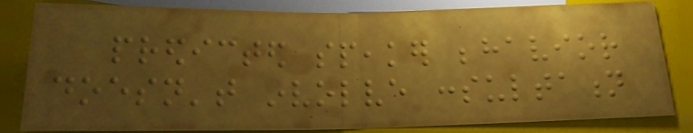predicted speaker behavior
doesn't involve consultation
